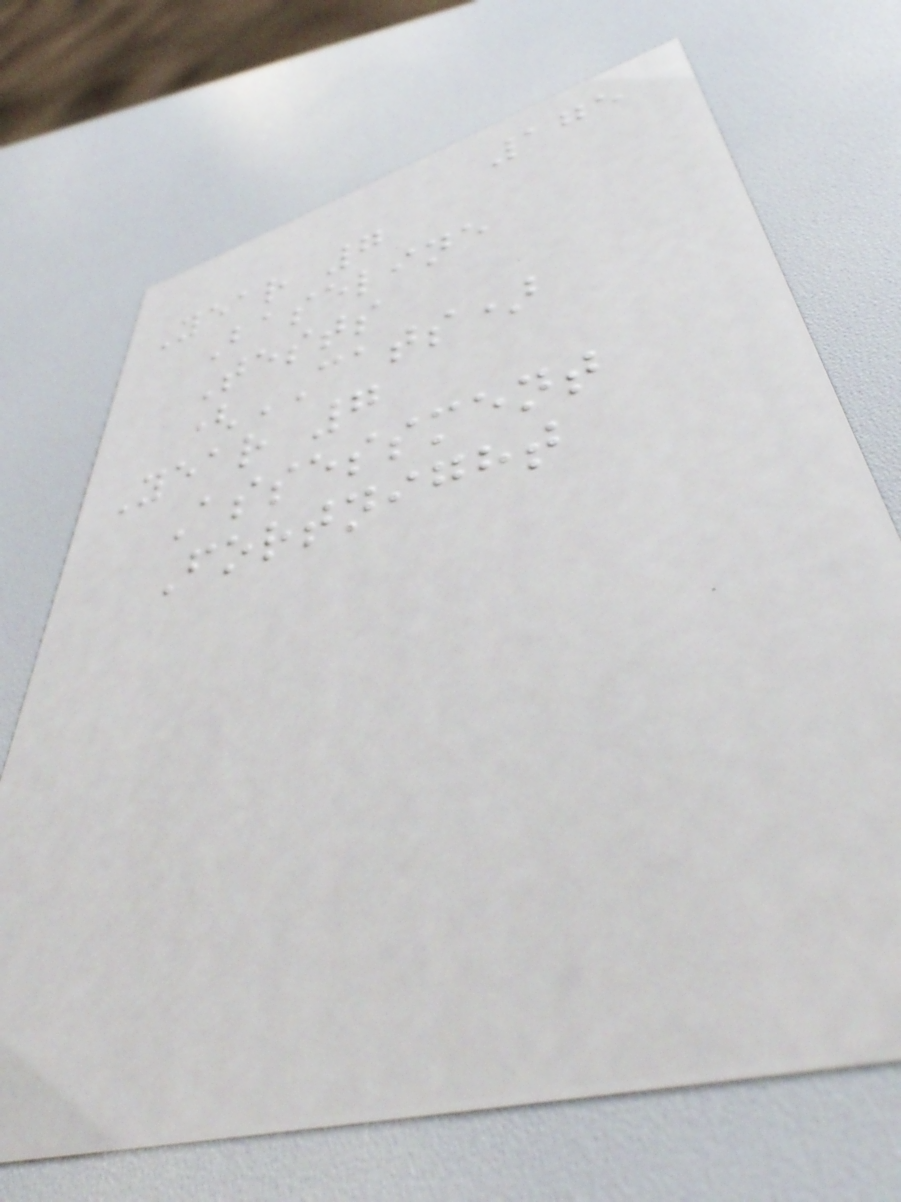175
Year 7
Baseline
Tests
(CATS)
Year 7
Assessment
Fortnight
